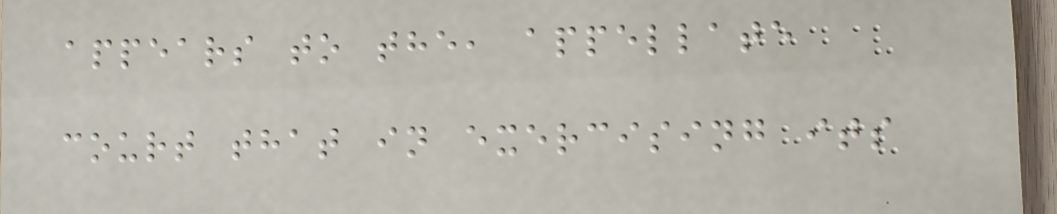appears to the, appellate
court that in exercising its
